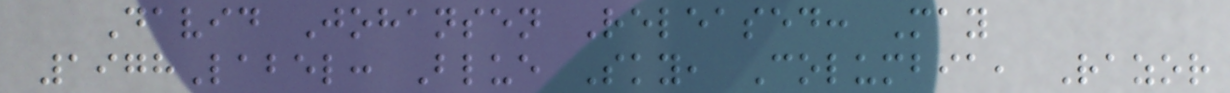David Johansen Released: May
1978Label: Blue Sky, Columbia, Razor
